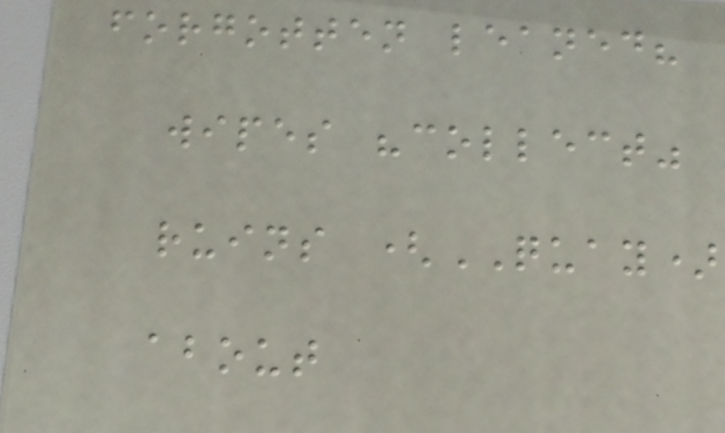forgotten leaned?
wipes "collect"
ruins (QUAY)
about
